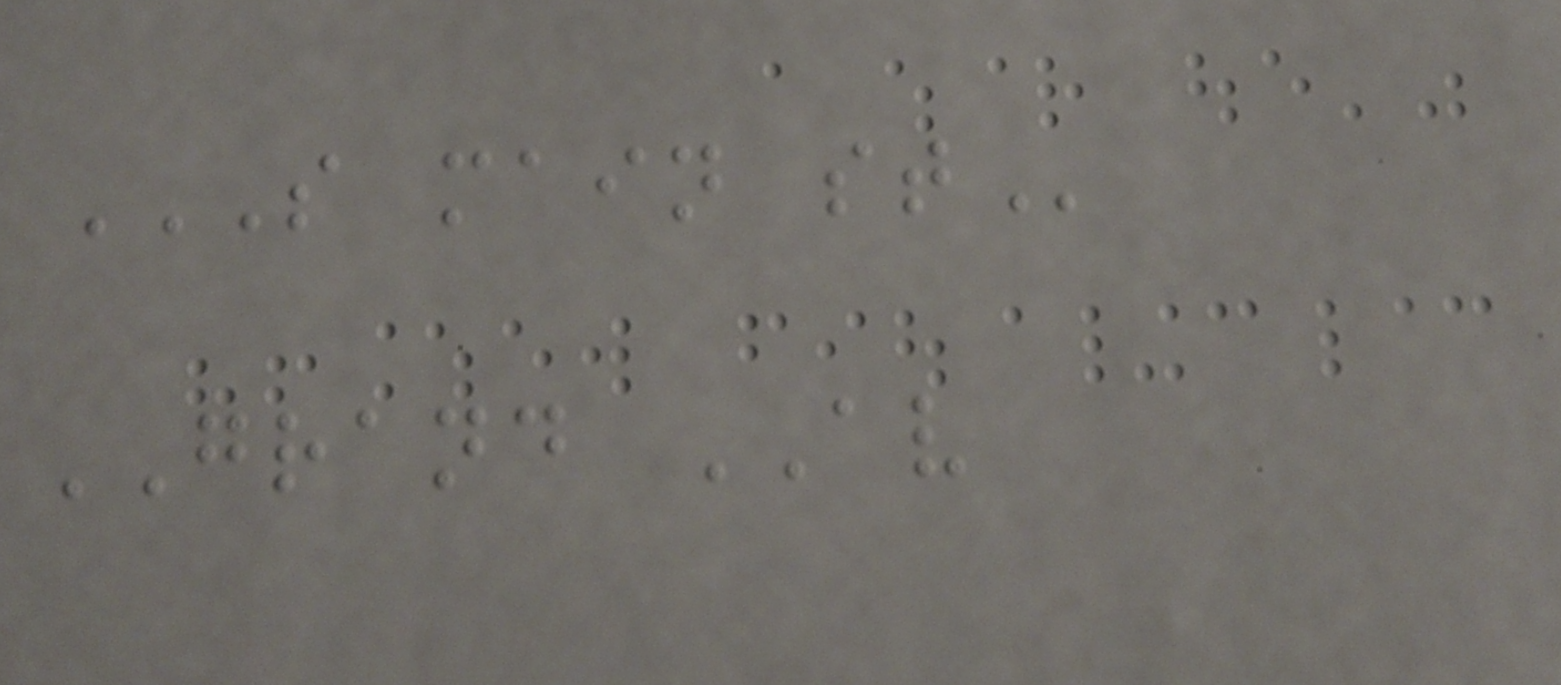S MAIN ST
GRAND AV
